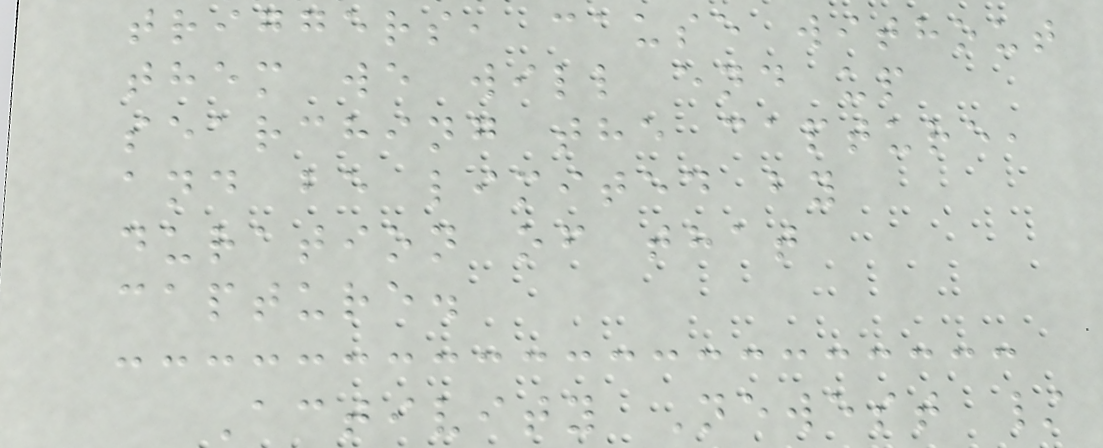triggers, cause without
them we will end up
searching the capture,
and be limited by
duration of that
capture.
Activity Newest /
